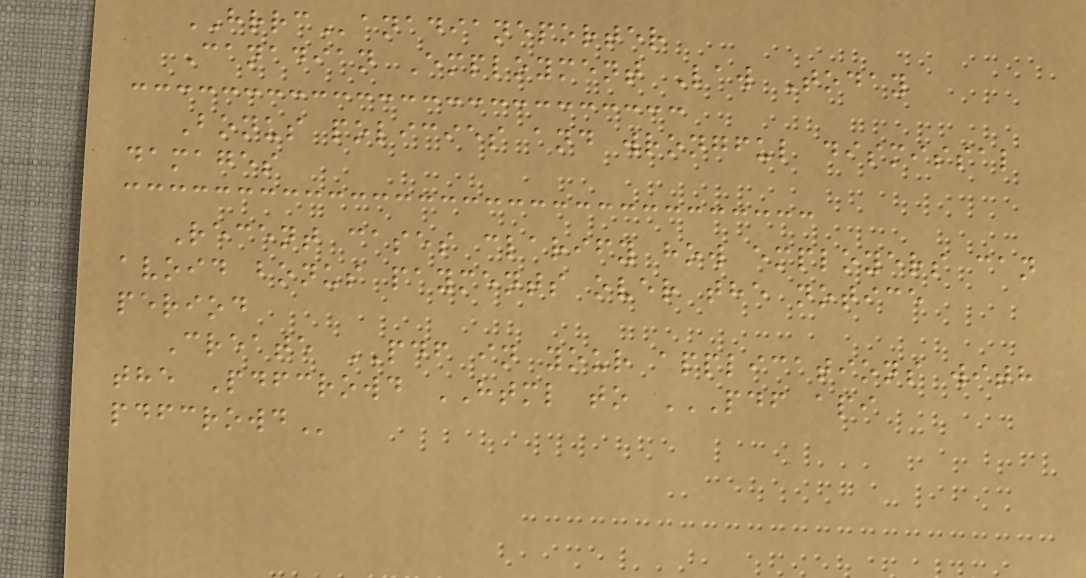HRRCanadianeporter
Canadian Employment Law Today
Bonus policies and wrongful dismissal
damages
Recent cases clarify how employers can
avoid bonus payments over the notice
period
Create PDF in your applications with
the Pdfcrowd HTML to PDF API
PDFCROWD
